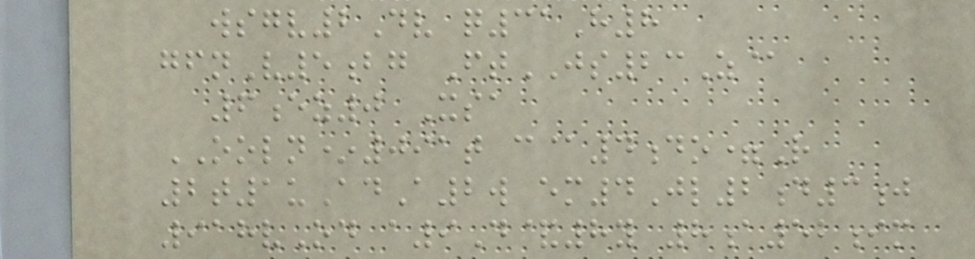wsgv2Dv q31H8
gfnV5bg FtJS23Z@
6ez0 Xsa
OOLN*091t c@4do=R
2t1uAdA2w em4Jl2d3j
918vOd a9D&8y 8a52im
